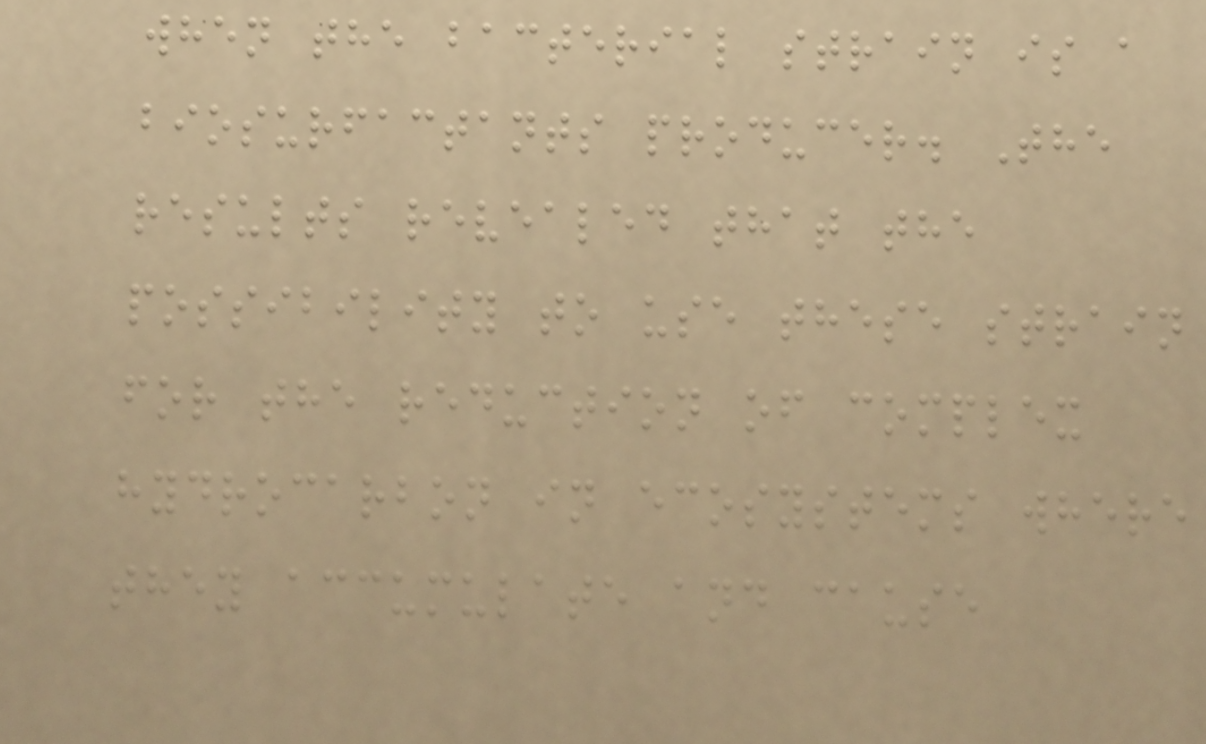when the bacterial strain is a
biosurfactants producer. The
results revealed that the
possibility to use these strain
for the reduction of complex
hydrocarbon in ecosystems where
they accumulate and cause
